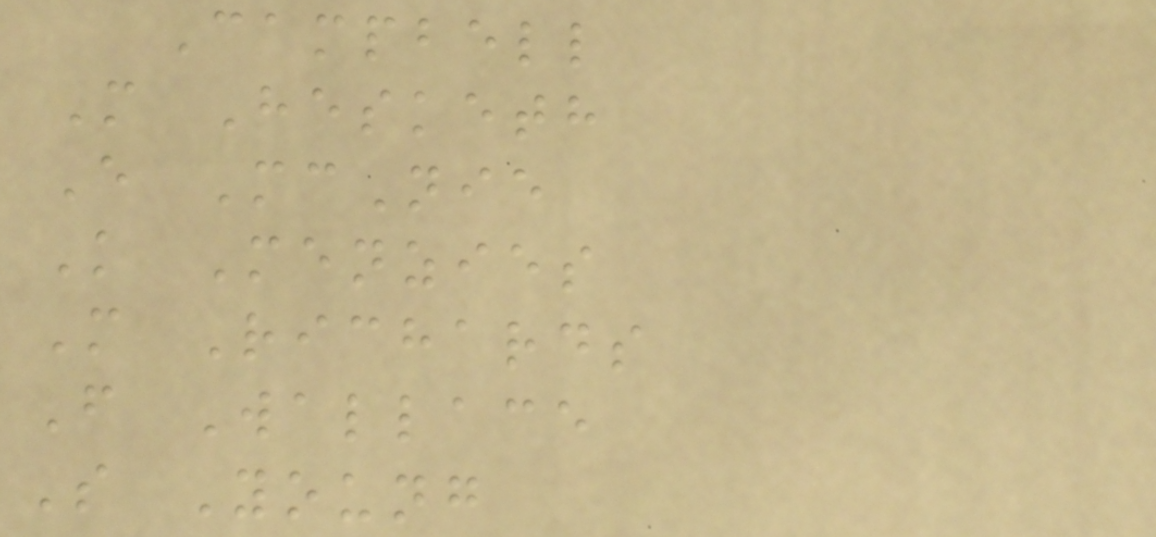Campbell
M Hesketh
E McNie
K Menzies
M Richards
F Wallace
S Young
